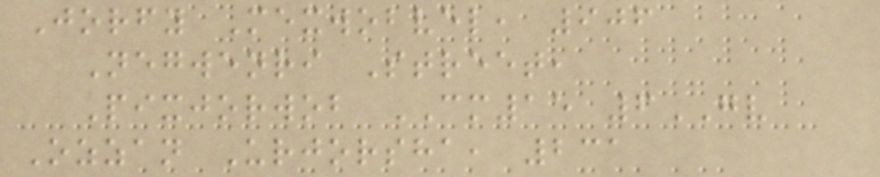Jorfy Mexwobvel, 906
Negwenri Street,
Pixjorwob CM15 6GV
Ozzan Urjorsha, 231
